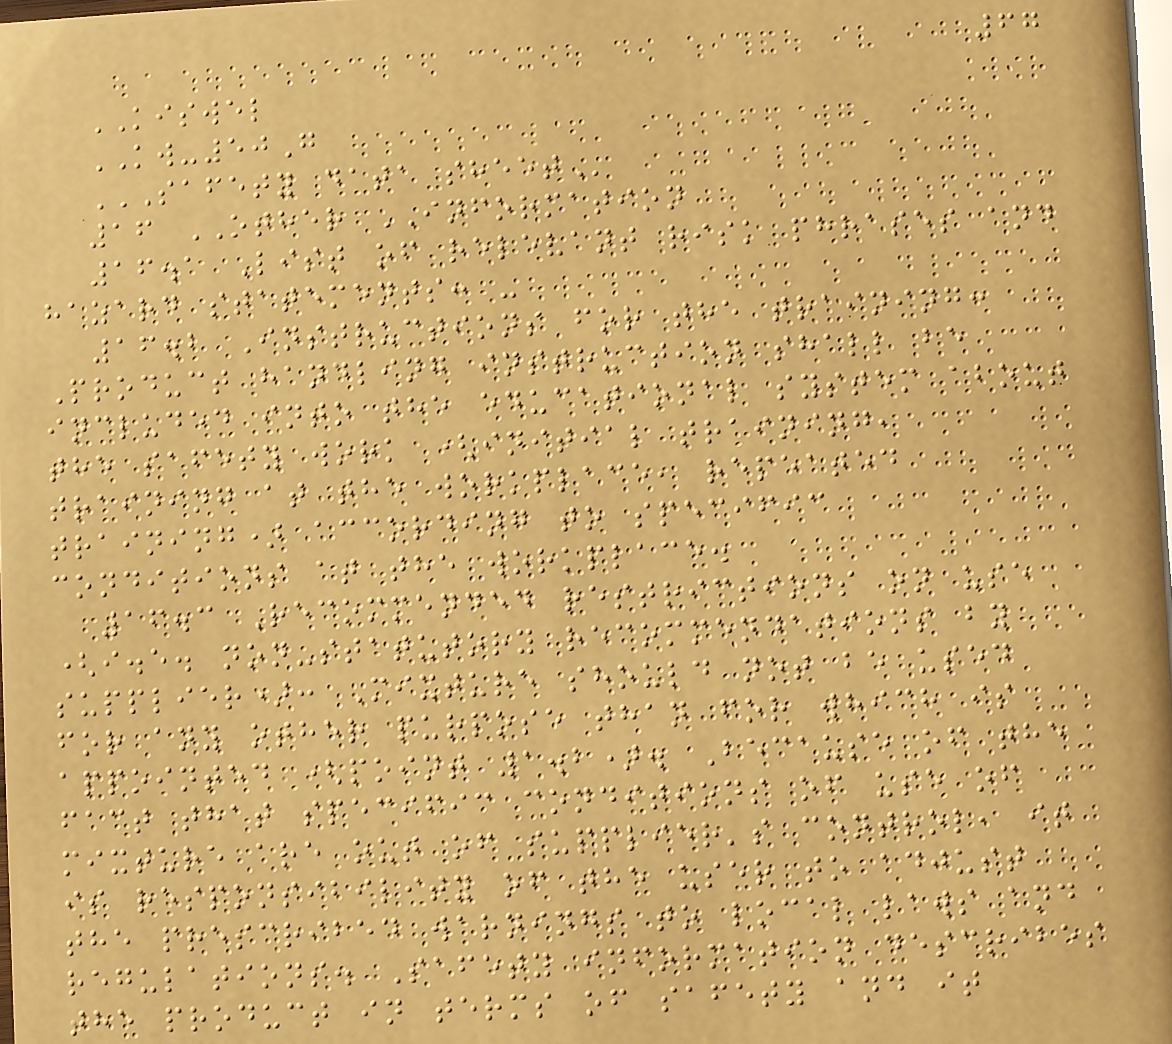67
KISWEL
KW-50G
SAFETY DATA SHEET
16 OTHER INFORMATION
16.1 List of relevant risk phrases and
hazard statements: -
16.2 Instructions for the training:
Product handling instruction shall be
included into the educational system about
the safety work (initial training,
training at the workplace, repeated
training) according to specific
conditions at the workplace.
16.3 Recommended restrictions on use
(i.e. non-statutory recommendations by
supplier): Mixture should not be used
for any other purpose than for which is
appointed (point 1.2). Because of the
fact that specific conditions of use of
mixture are out of supplier's control, it
is responsibility of the user to adjust
the prescribed warnings to local laws and
regulations. Safety information describes
the product in terms of safety and it
